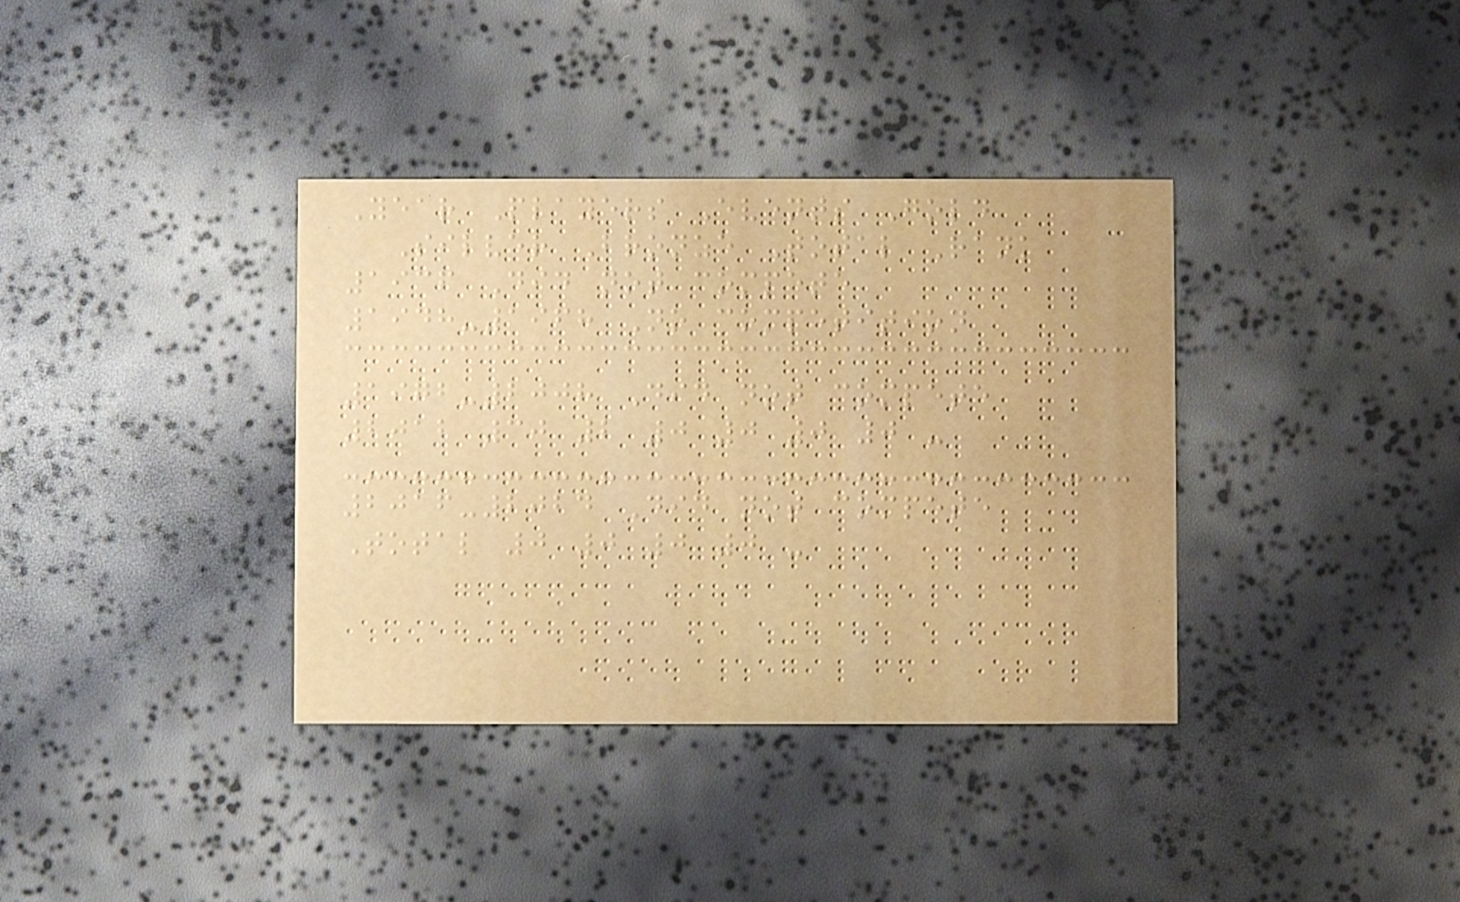Year Players Events Gold
Silver Bronze Total Rank
1936 Did not compete
1948-1968 No competition
1972-2008 Did not compete
2012 30 2 0 0 0 0 -
2016-2024 Did not compete
Total 0 0 0 0 -
